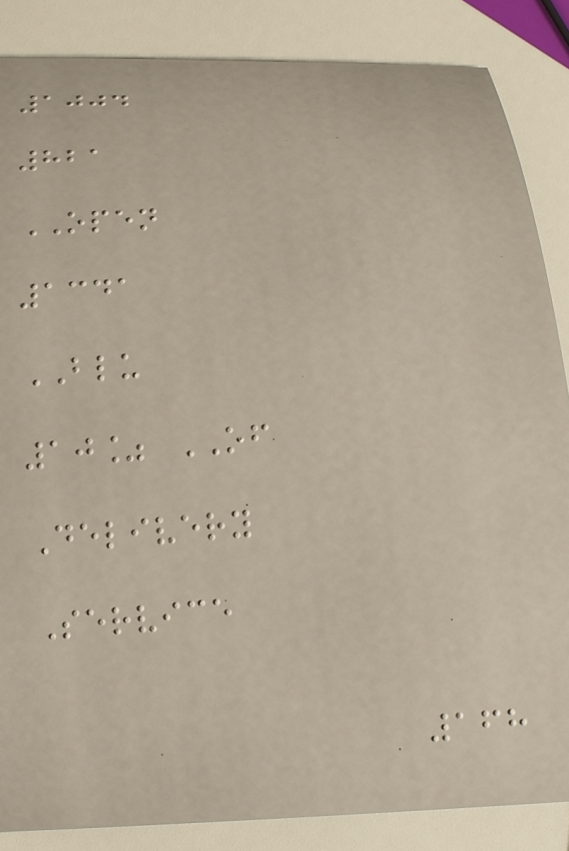1004
821
OPEN
1341
BLU
10% OF
Delivery
Service
168
